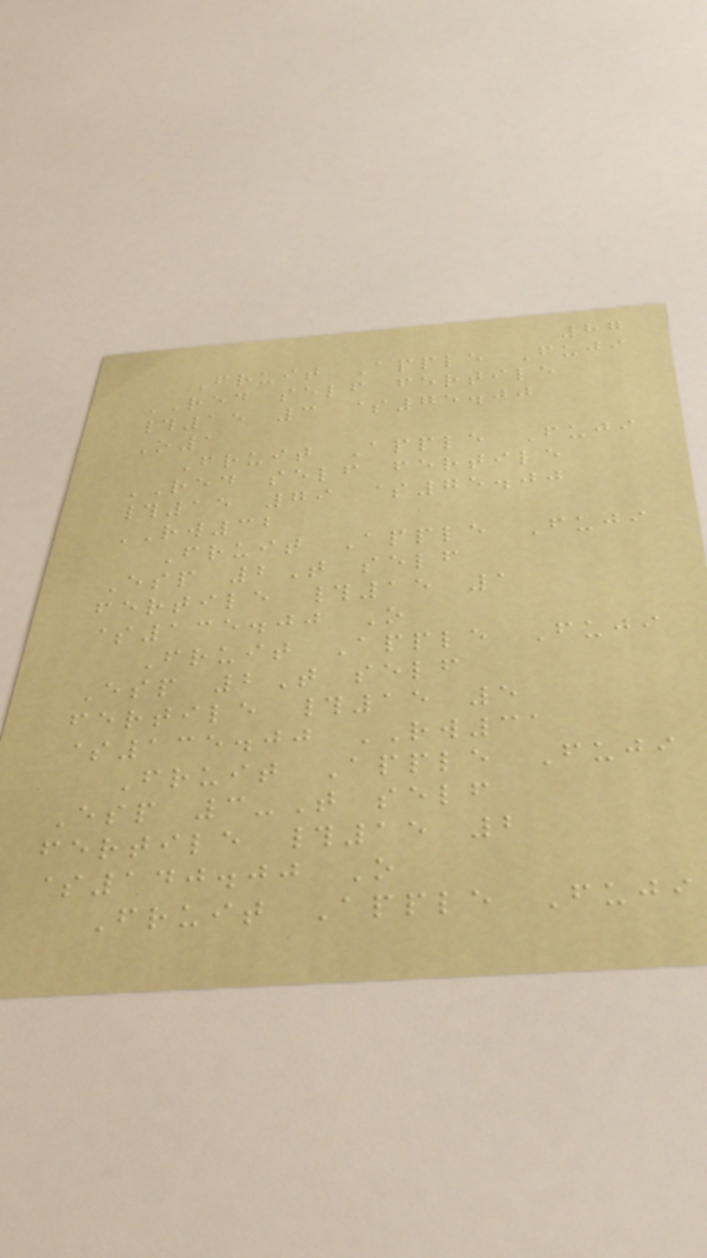87
Fruit Apple Fuji
RED self fertile
#15 3 $75.00
O1
Fruit Apple Fuji
RED self fertile
#15 79 $75.00
RW32
Fruit Apple Fuji
Esp 2T self
fertile #15 1
$135.00 O
Fruit Apple Fuji
Esp 2T self
fertile #15 5
$135.00 RW31
Fruit Apple Fuji
Esp 3-T self
fertile #15 2
$140.00 O
Fruit Apple Fuji
